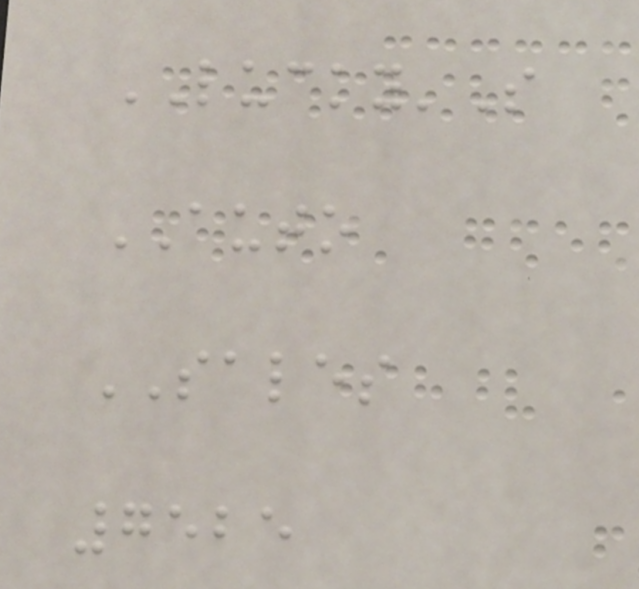LUCKY'S
AUTO
SALES
7525
